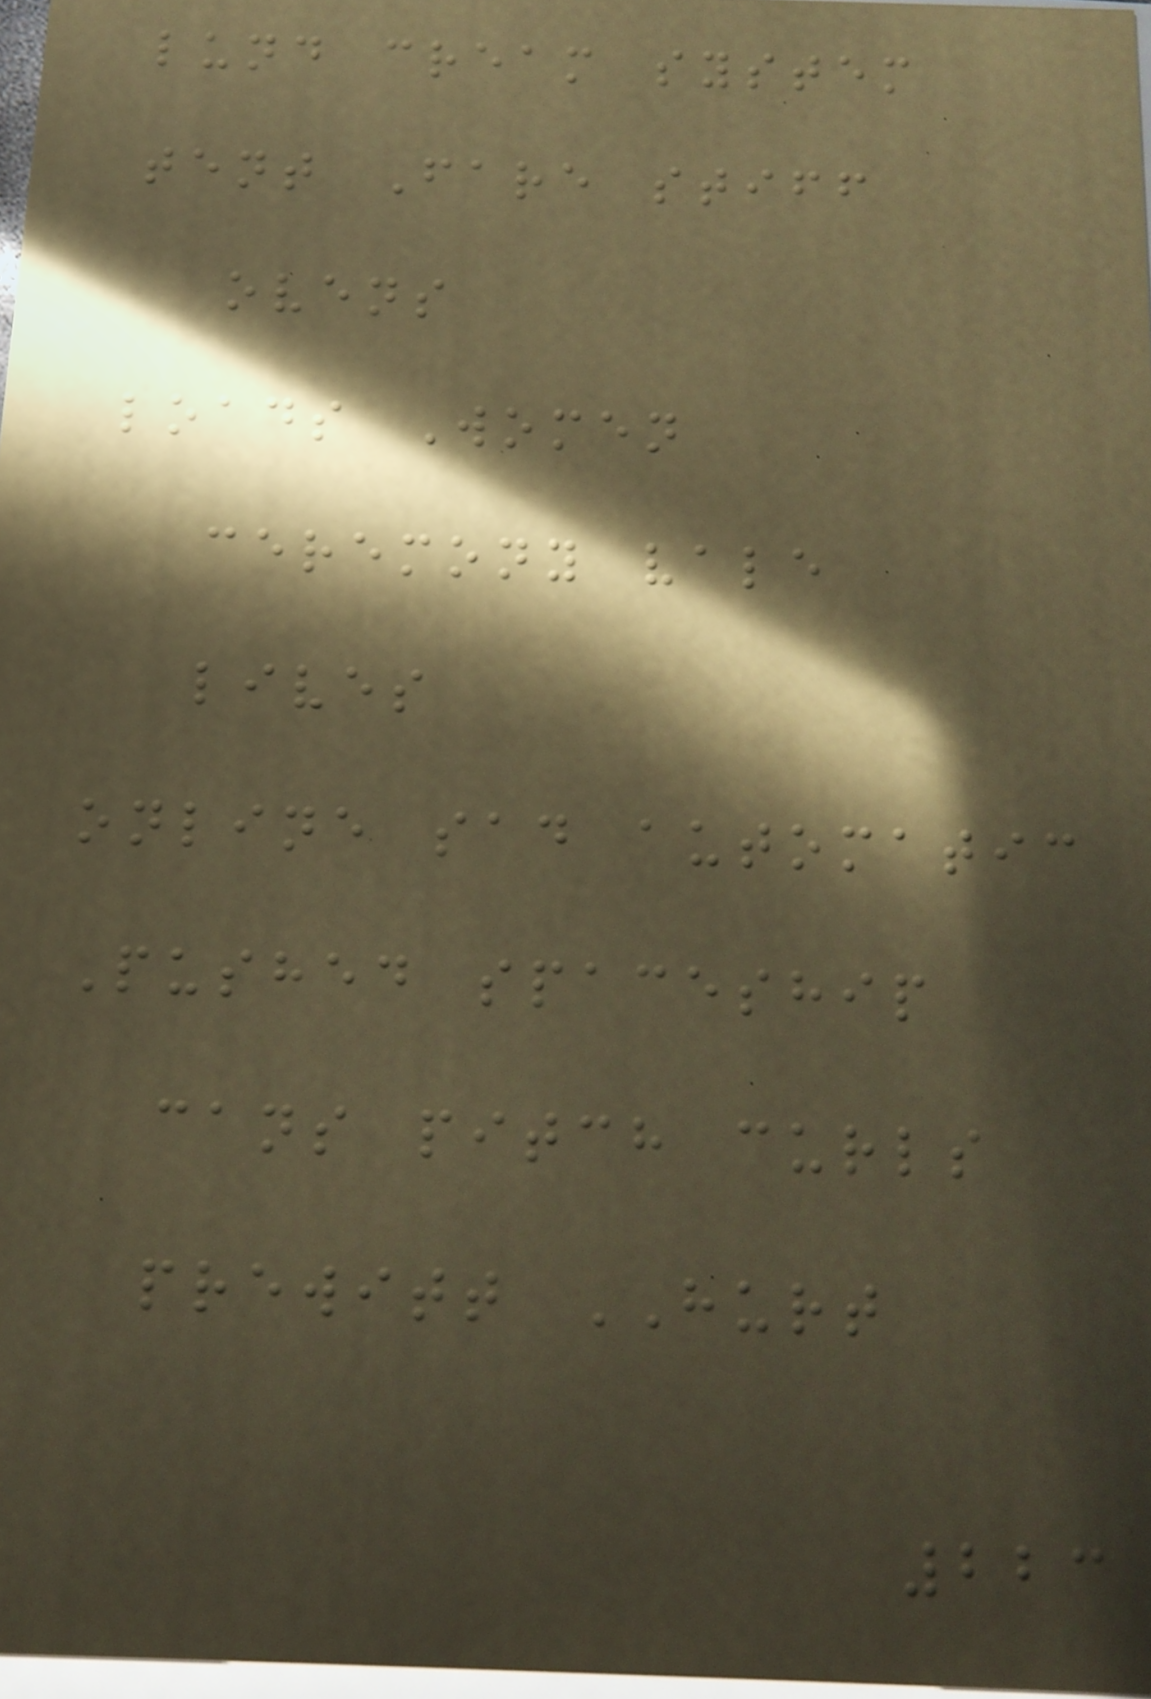lund cream system
tent Fare stiff
ovens
loads Women
ceremony vale
lives
online sad automatic
Pushed spaceship
cans pitch curls
prewitt HURT
223
